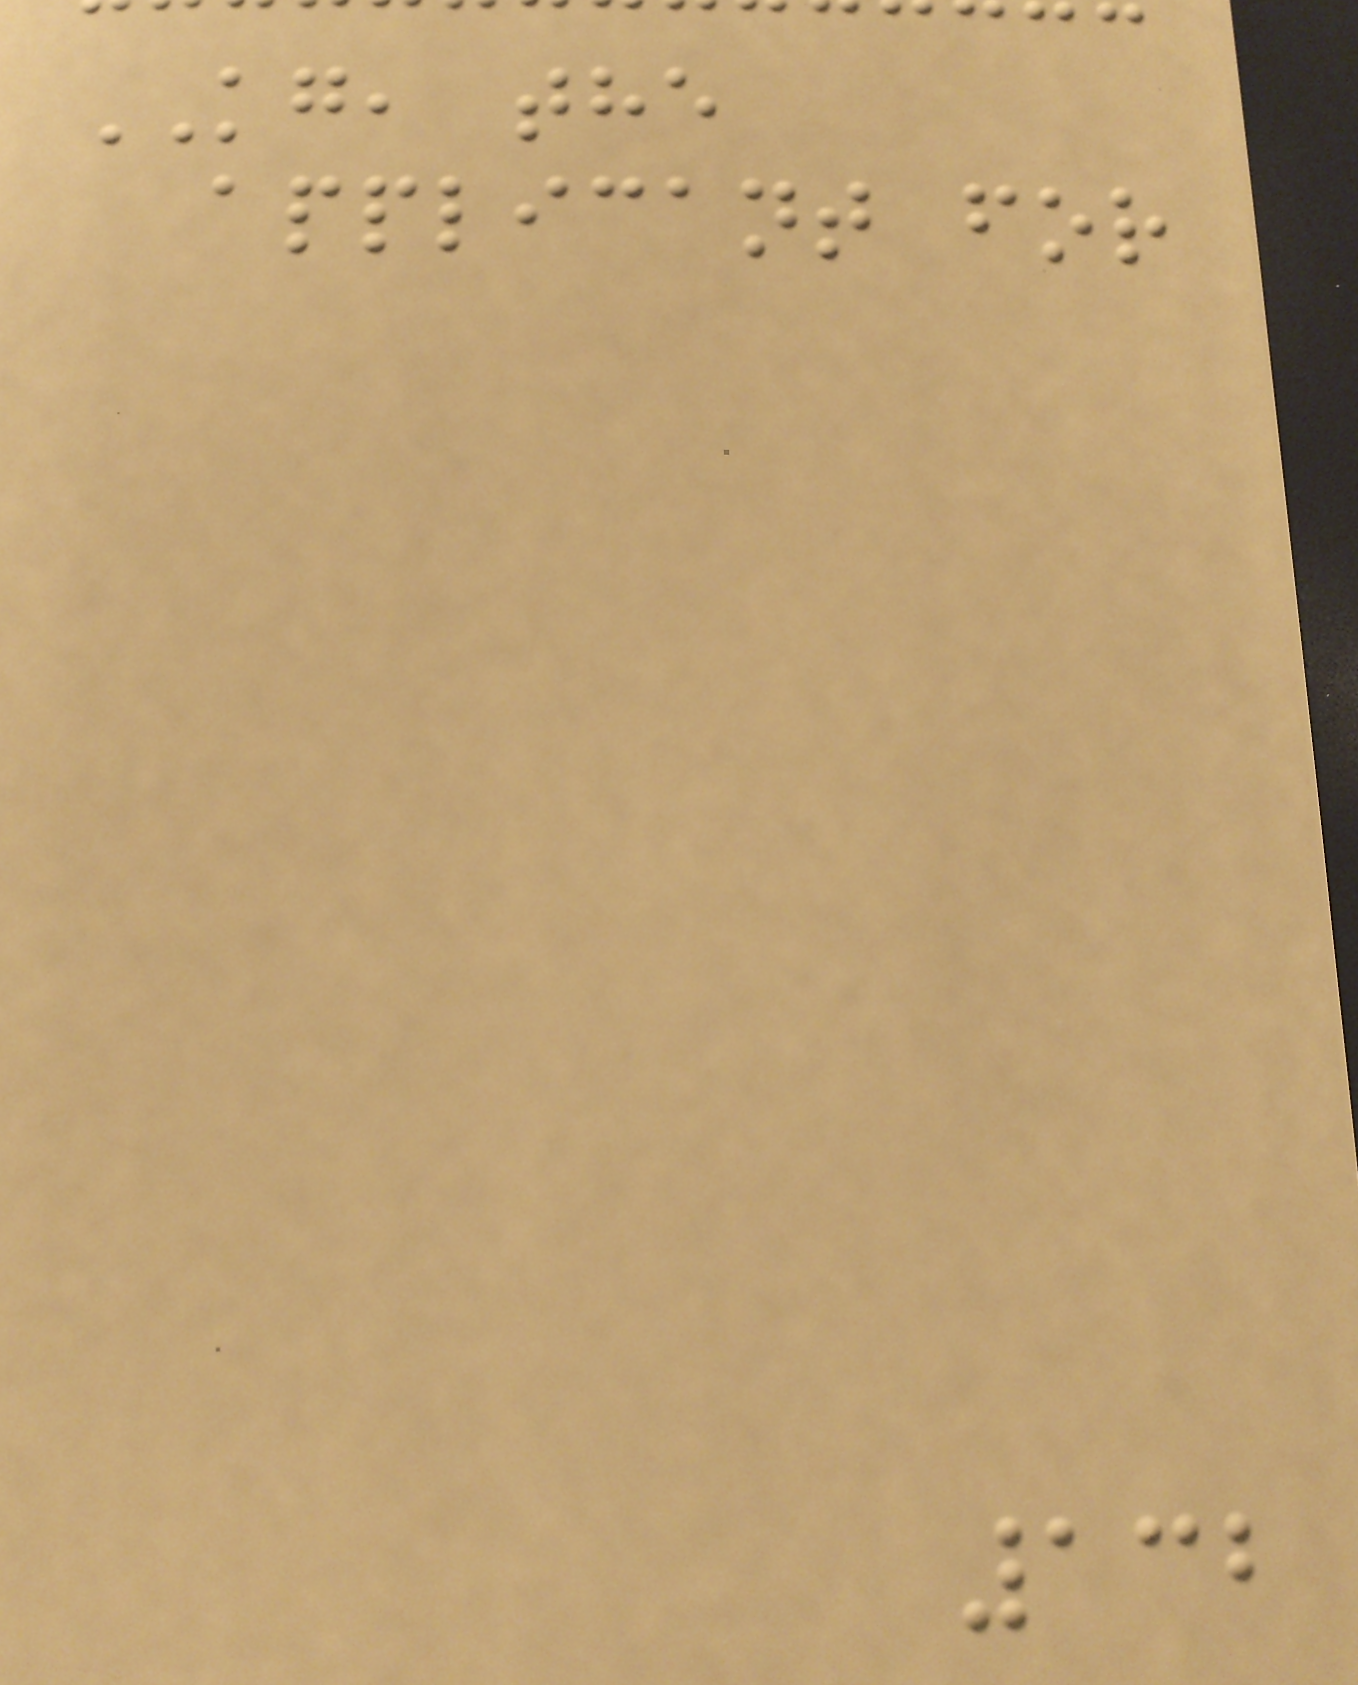KG, the
applicant for
132
